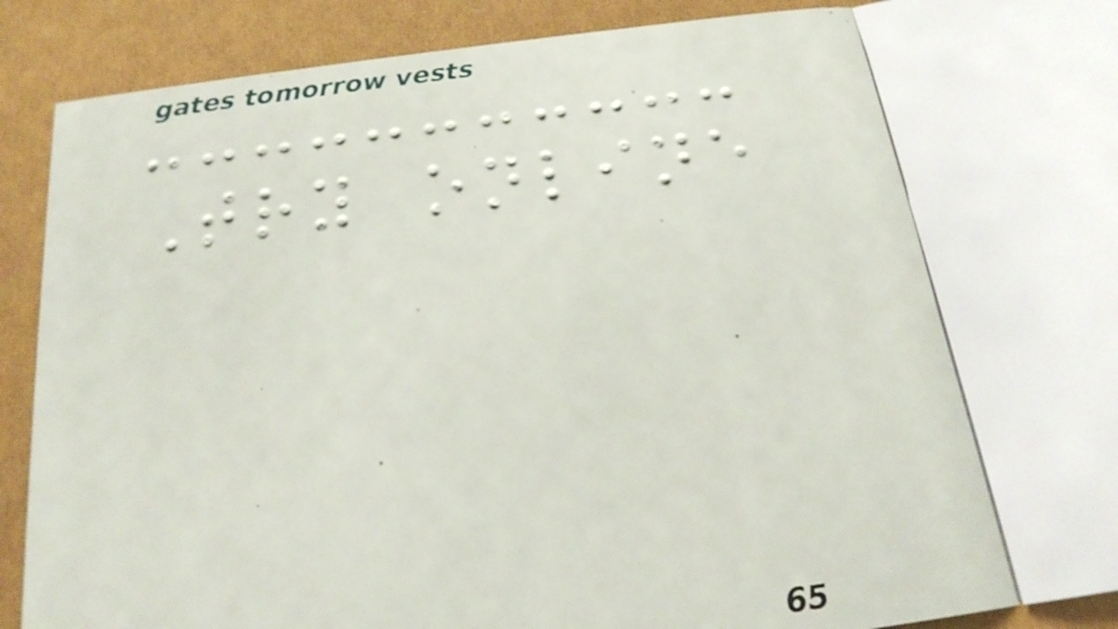Try online
